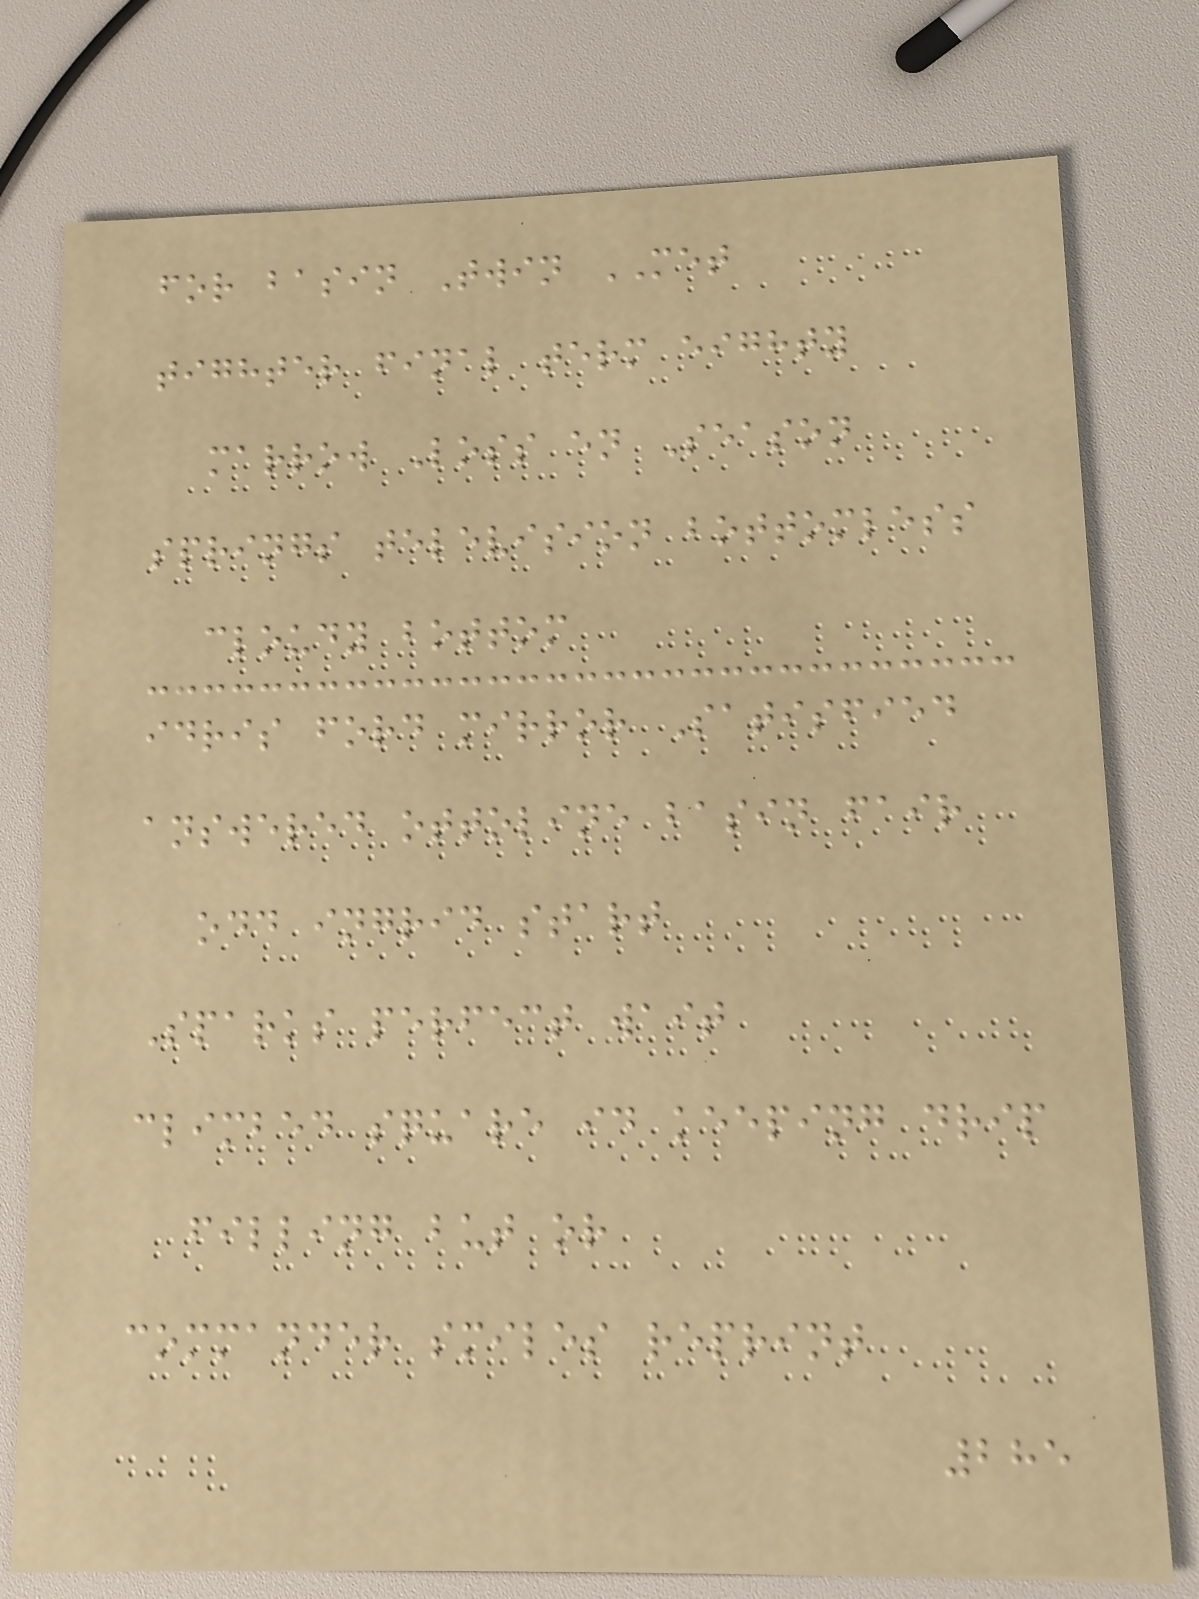for basin Twin MET
tighter final term eighty
marrow Loss en Season
springs television bottomless
cloudy bottom
idris ford mirror Satisfied
answered ottoline basin fair
odd ingrid start
Sparks perfect wait
climbed square id keeping drip
filling but or
commander smiles reprint
285
